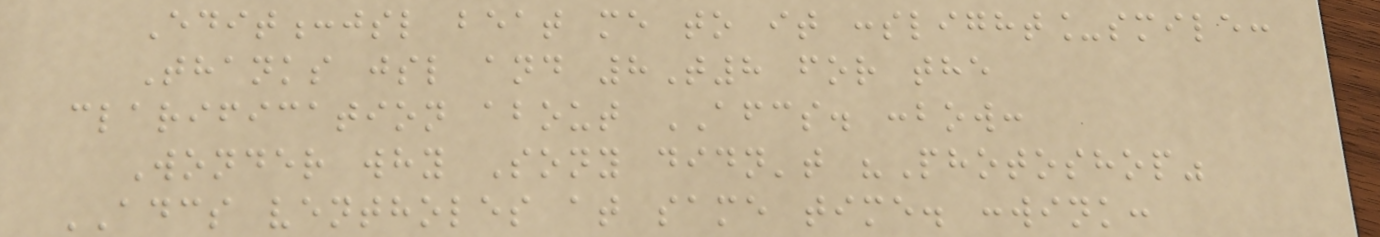Edit:jsl beat me to it :slight_smile:
Thanks jsl and 8T8 for the
clarification about AFCS. :bow:
Wonder why Sony didn't "Photoshop"
ADCS ventholes at same time. :wink:
